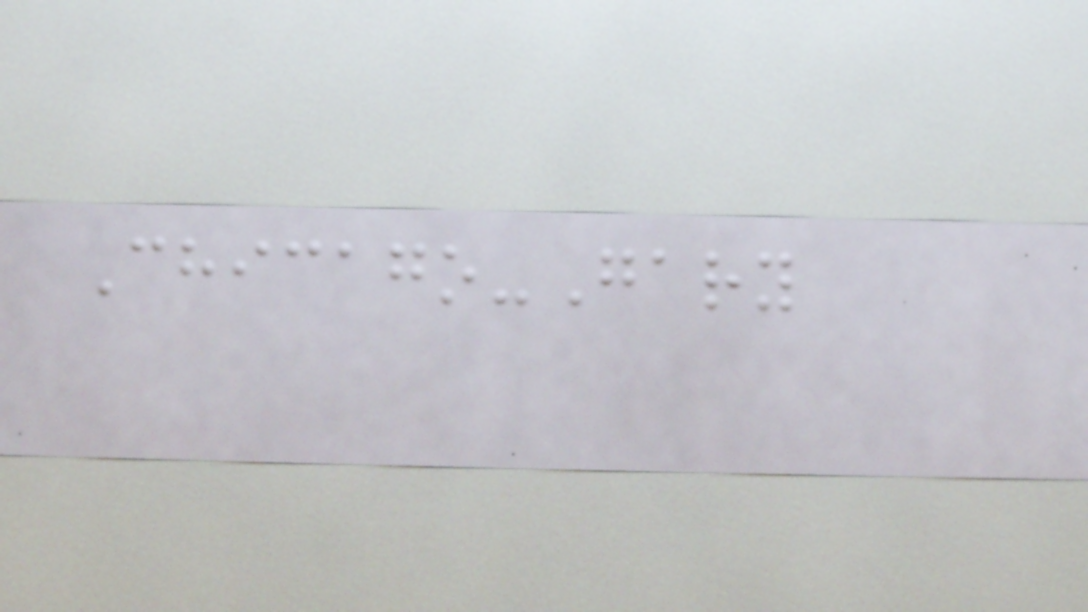Chicago-Gary
